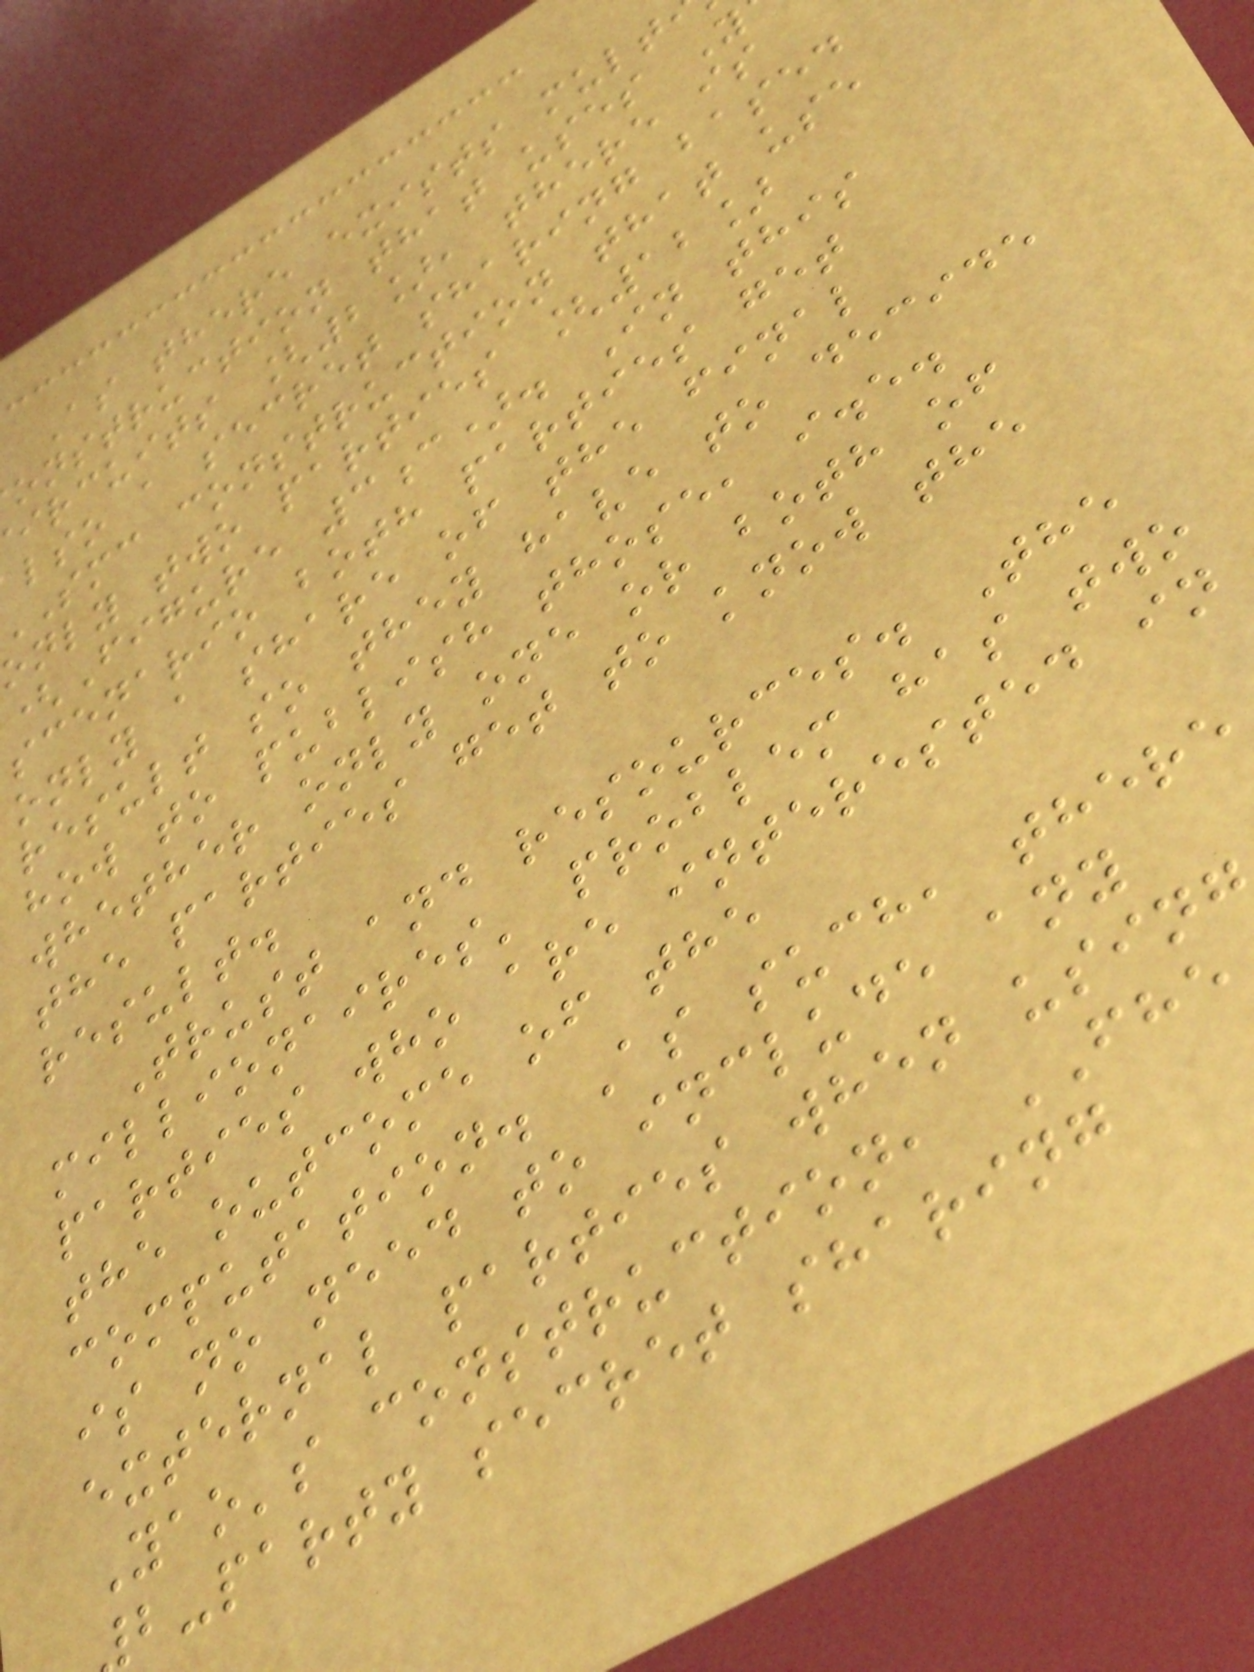As there exists mult
onstruction that uses Y
ircuits [2], there is
lso a secret sharing based
smc construction that use
only two parties [12]
(Figure 3c). In this
scenario both parties get
only a share of the final
result so they have to decide
how to publish those, i.e.
whether only one or both of
the parties get to know the
result.
Trust and resources. The
millionaires' problem has two
parties who are interested in
the outcome of the
computation. As such, there
is no need to include any
external parties when usin
Yao's construction, FHE
b-party secret sharing
